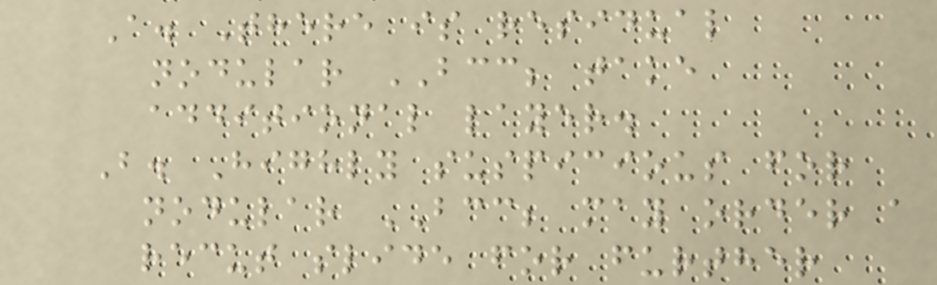A. There is residual
nodular BCC; take
additional layer.
B. Highly suspicious for
nodular BCC; may order a
recut slide for further
